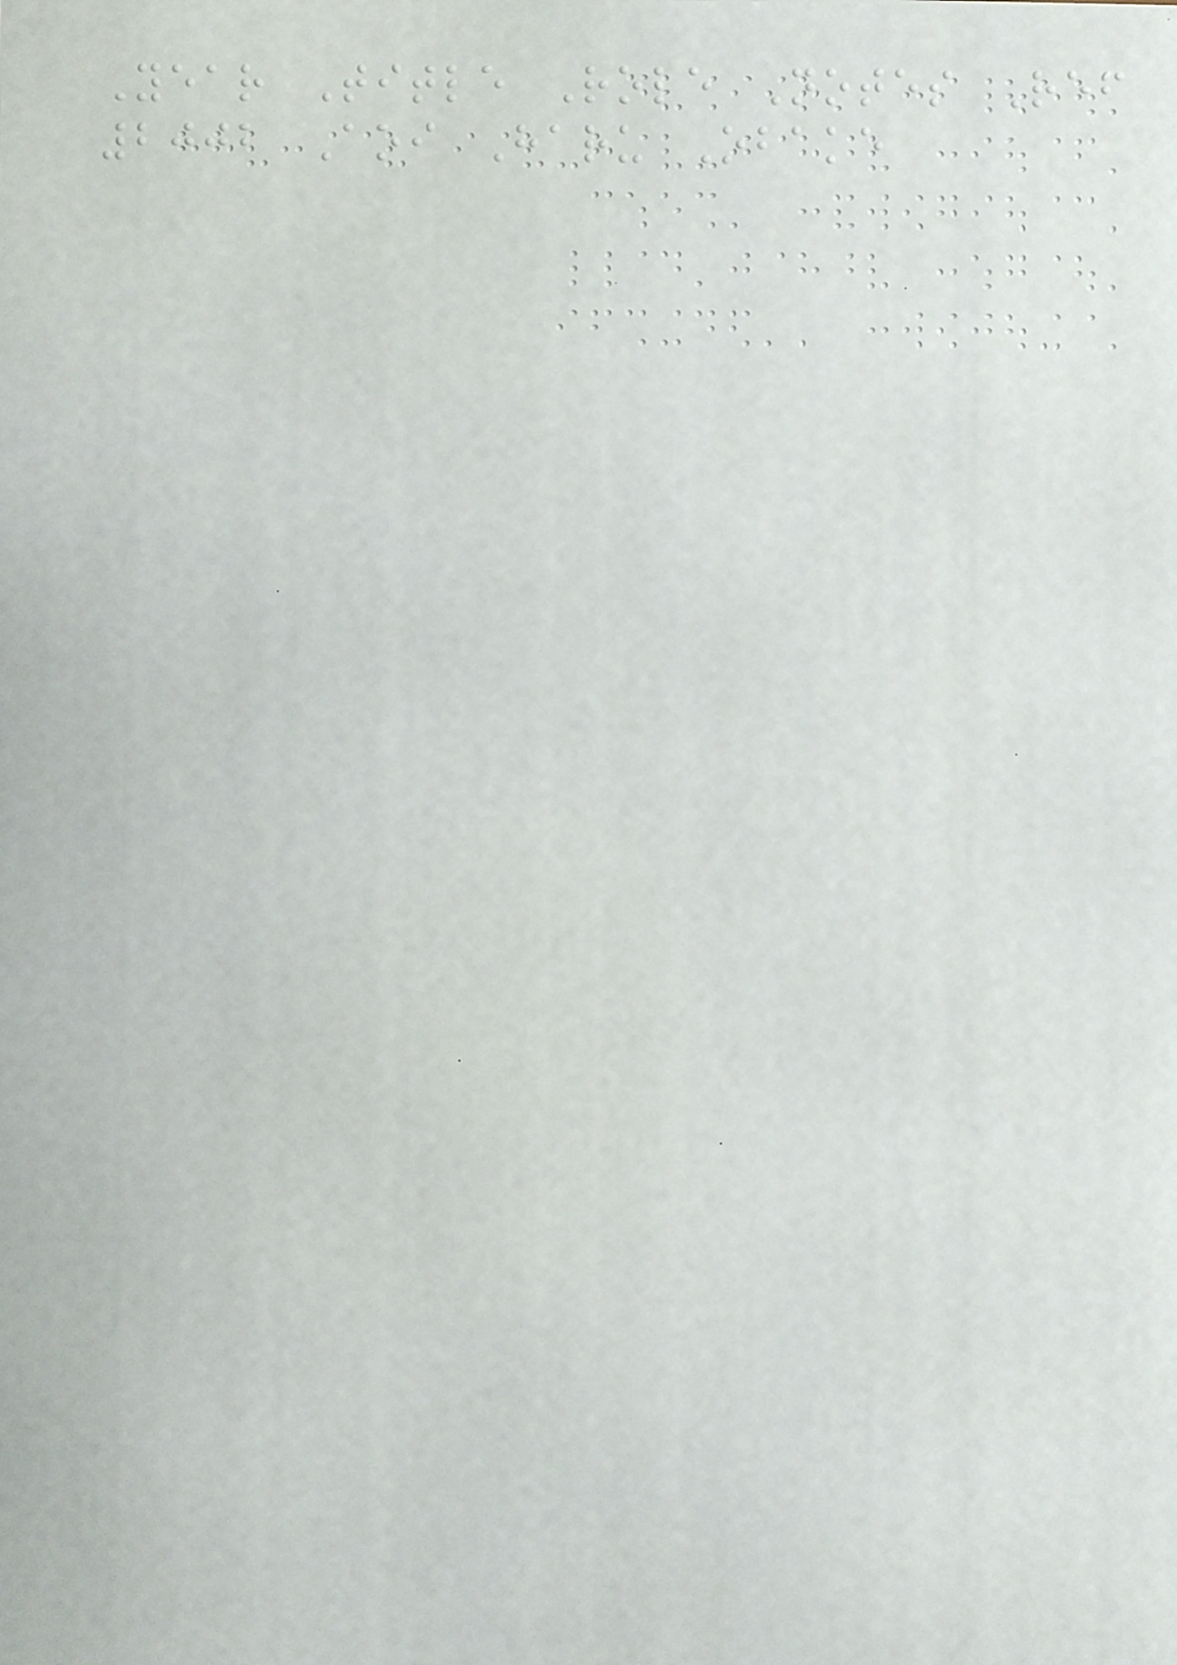Year Title Role Notes Ref
2002 Aoi Haru Obake
